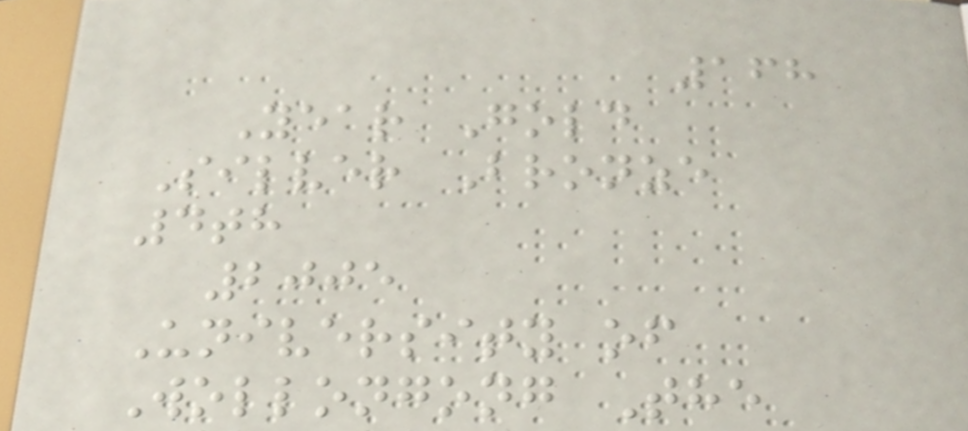168
Year Gold
Silver Bronze
4th
2005
University of
Wollongong The
